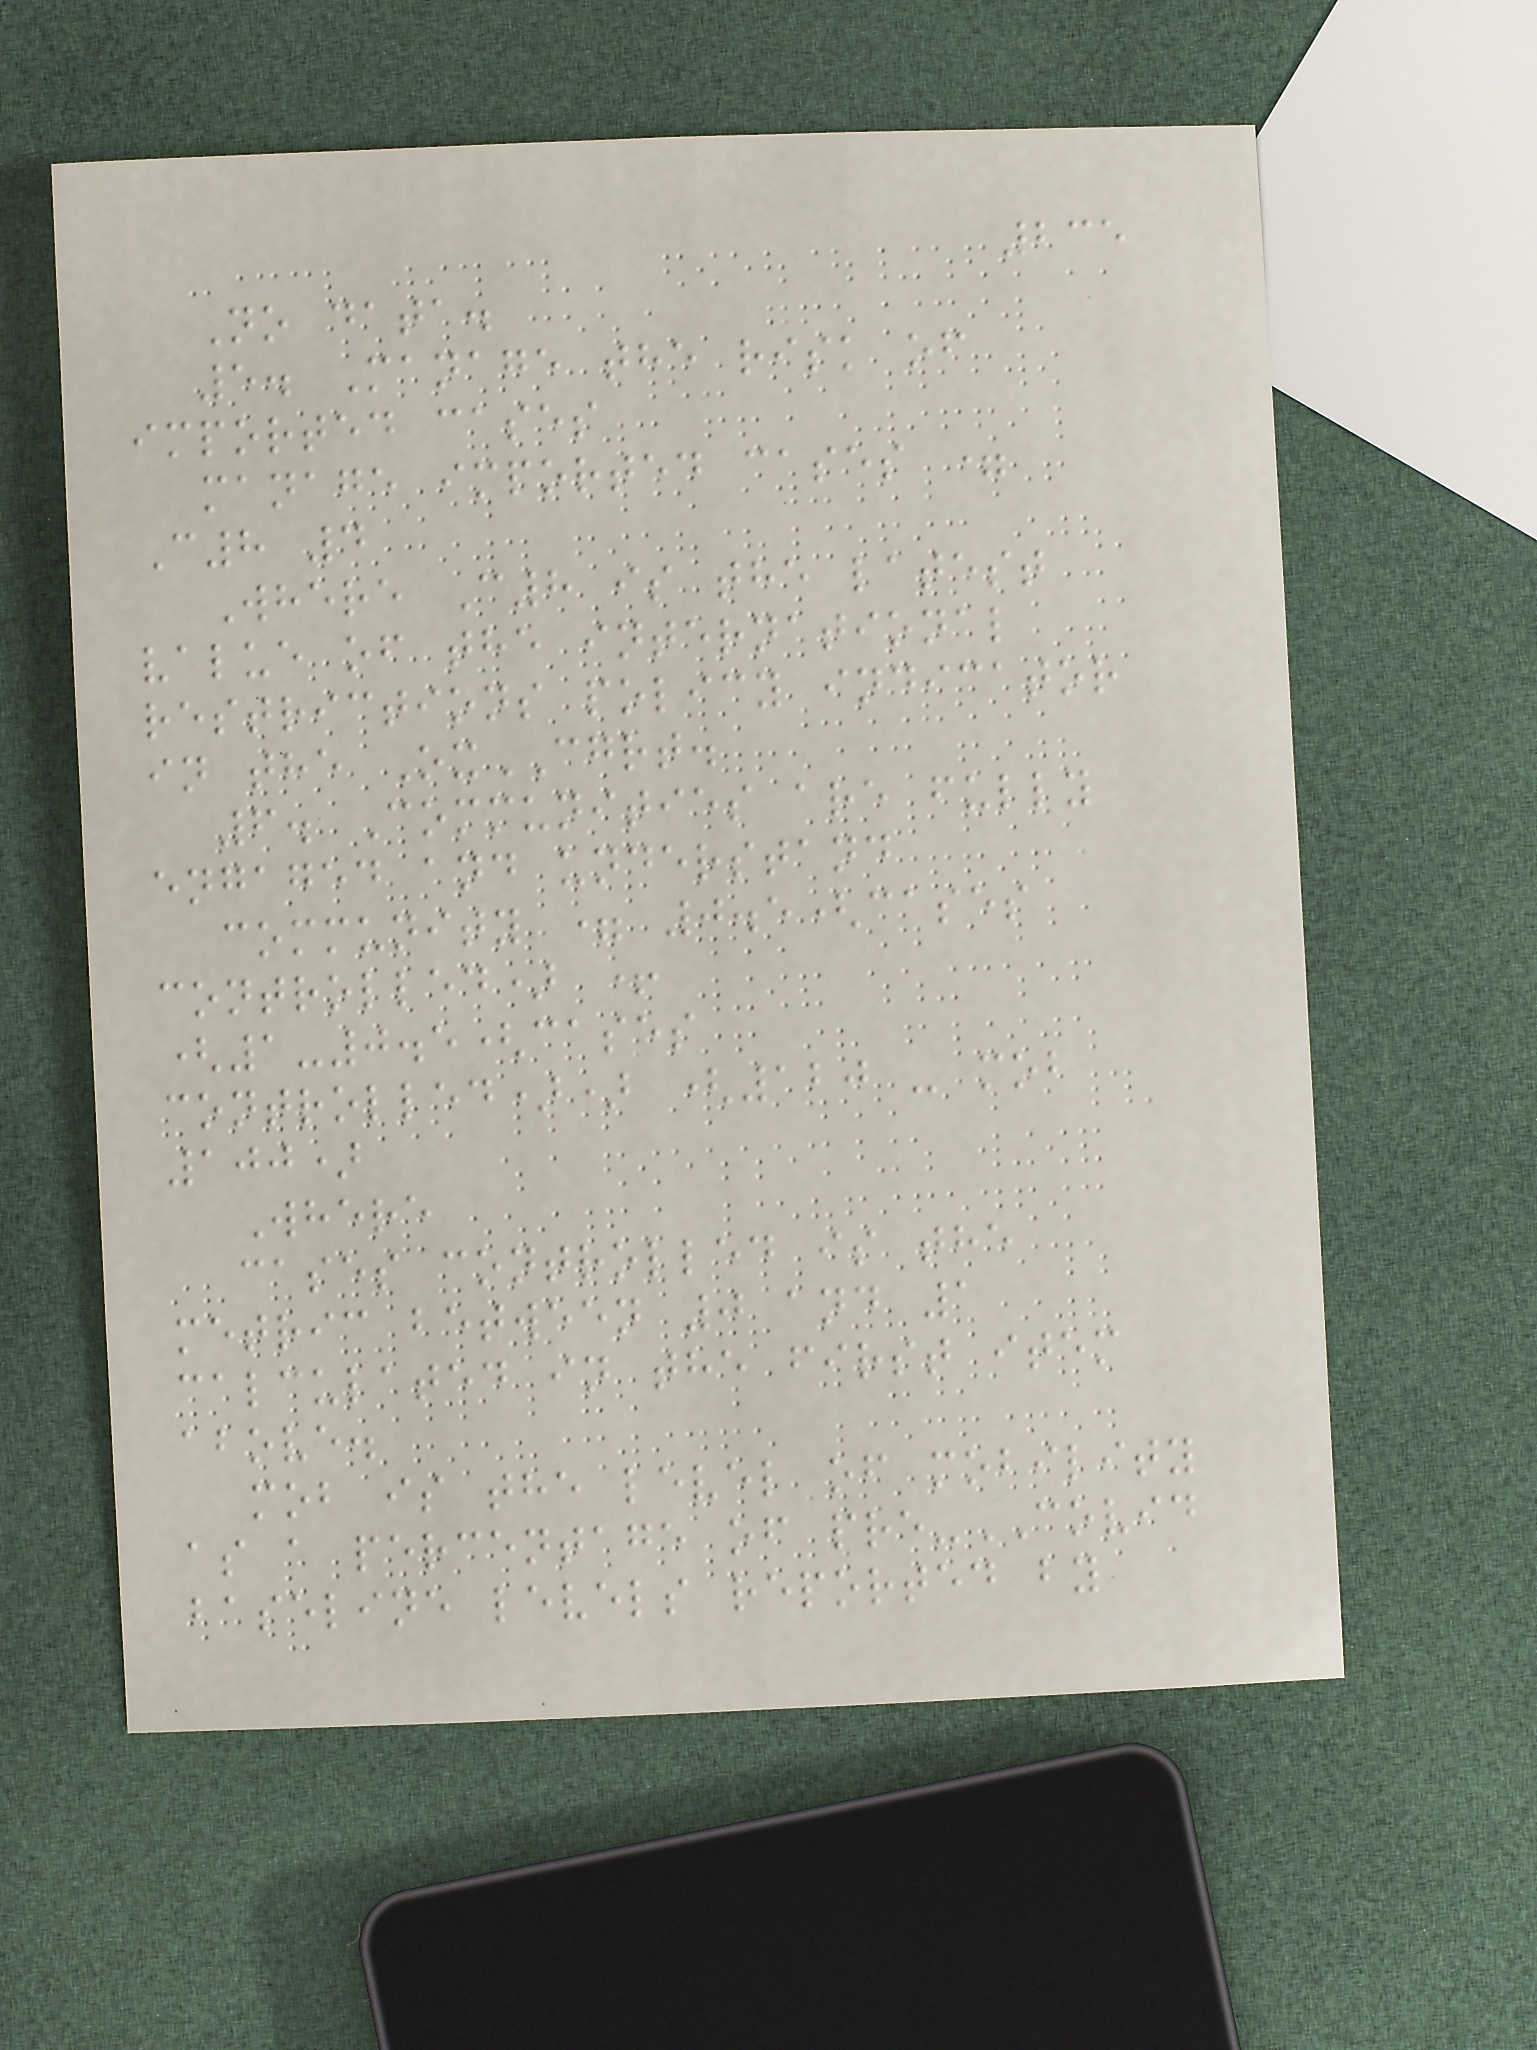235
No data.
5. Manage the risk of
imported cases
manage imported cases =
C8 4
Where C8 is the latest
value of the international
restrictions policy indicator
in the OxCGRT.
6. Communities are fully
engaged and understand
community = 0.5(cases
controlled) +
(1-0.5(cases
controlled)) (120 - mob
100)
Where
cases controlled is the
metric between 0 and 1
calculated in the first item
above.
mob is the level of mobility
as a percentage of pre-COVID
baseline levels reported by
